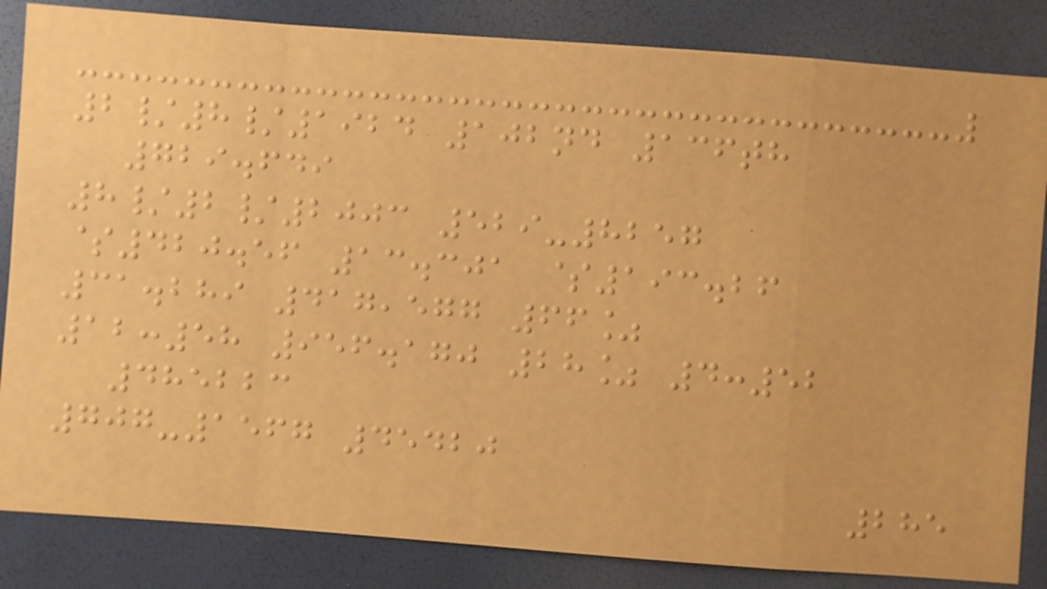2/8/1924 102nd 136th
729.649
8/2/2003 529-8257
$420.56 13.301 $193.26
31.289 417,577 66%
12:58 956.170 28% 4:52
485223
707-1567 45420
285
